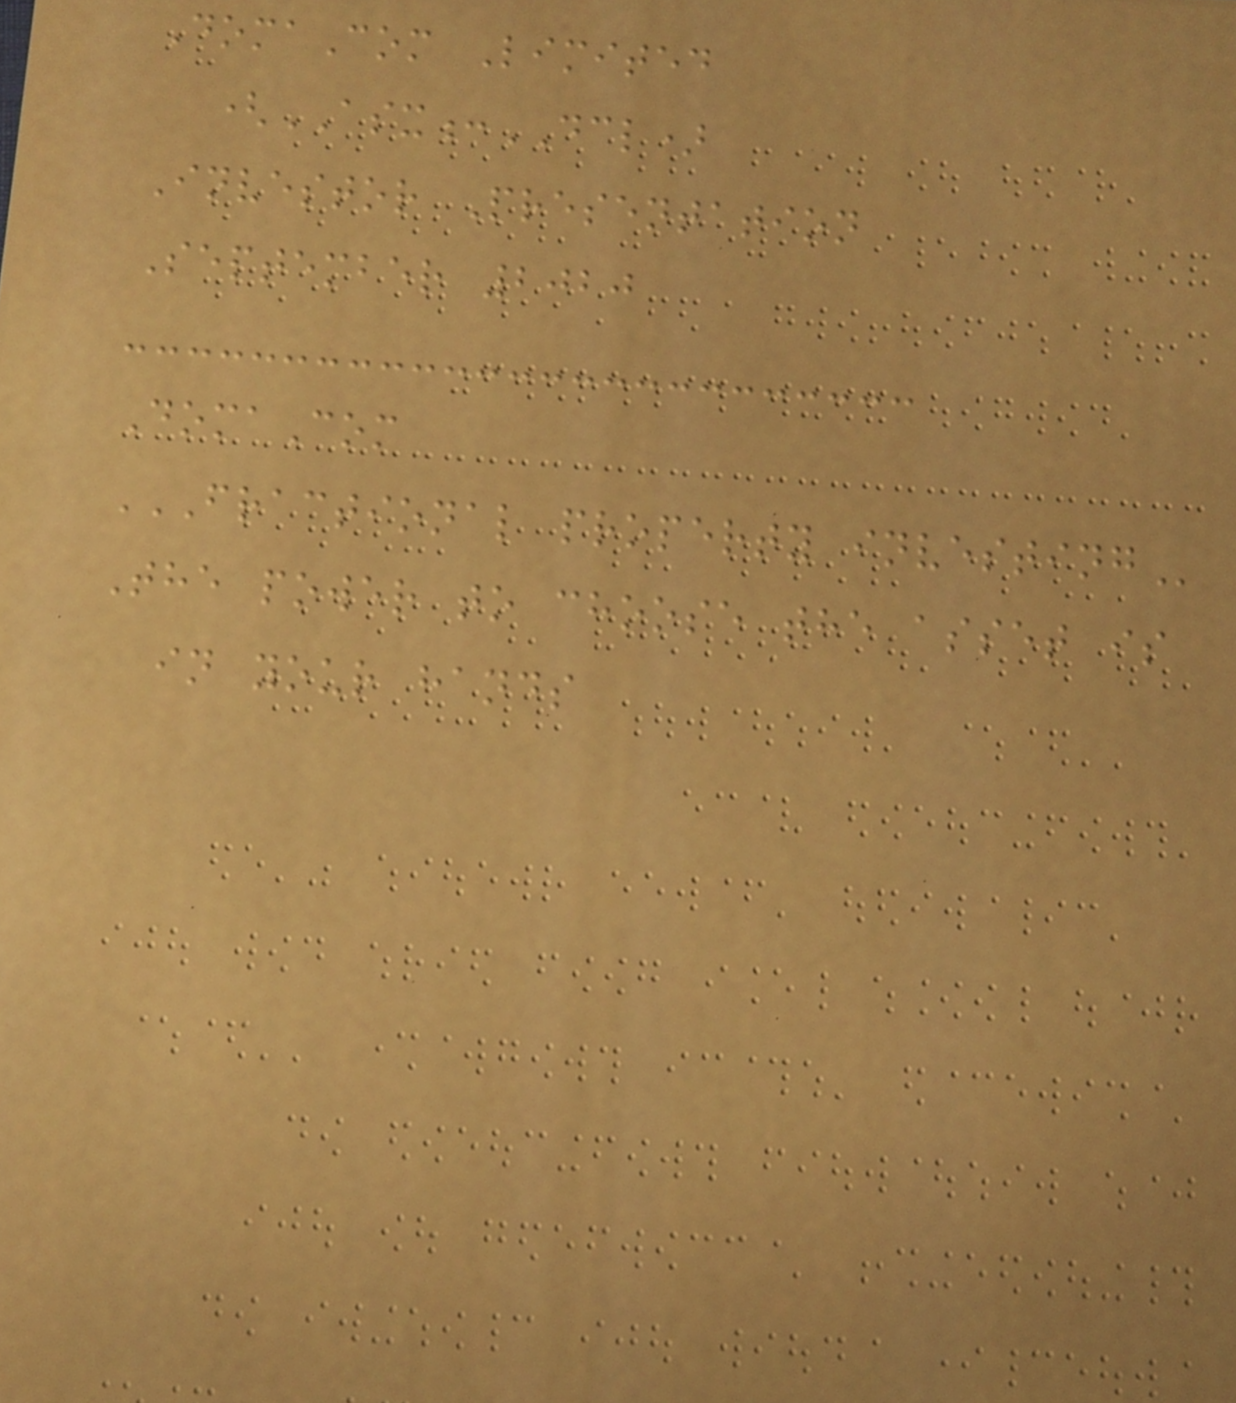DomaCom Limited
(ASX:DCL)
Investor Presentation
September 2020
DomaCom
FRACTIONAL PROPERTY INVESTING
The power to choose the asset is
in your hands
